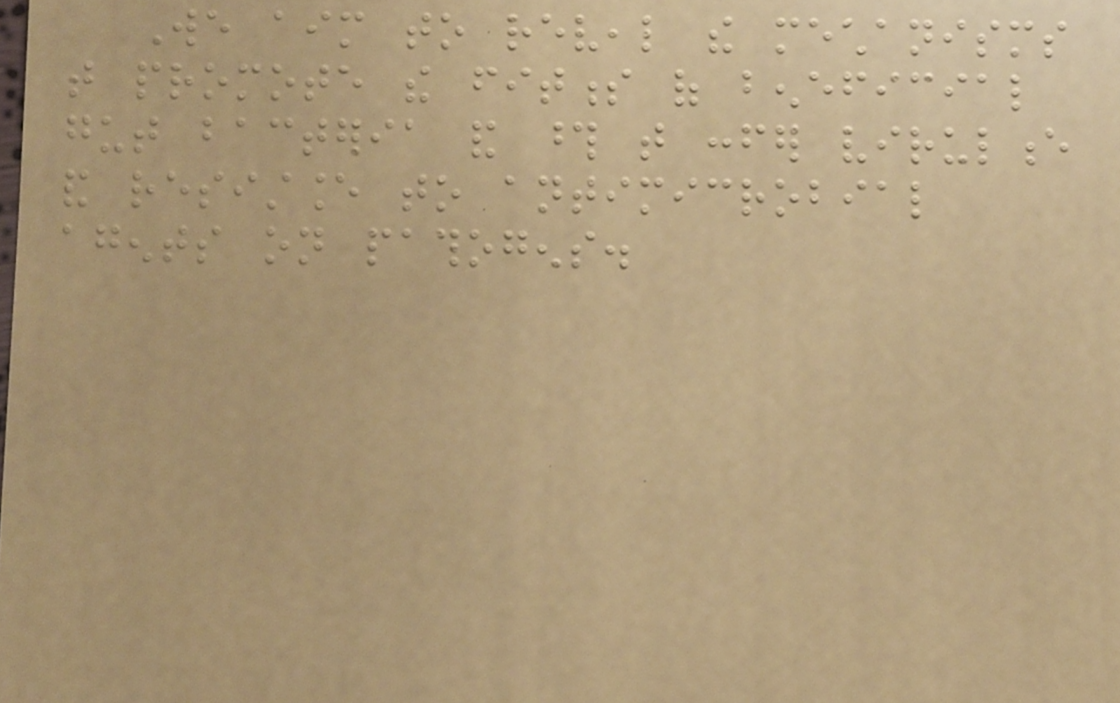We aim to reveal the mechanisms
that promote the fitness of beneficial
gut bacteria and those that confer virulence
and resistance to antimicrobial
agents on pathogens.
